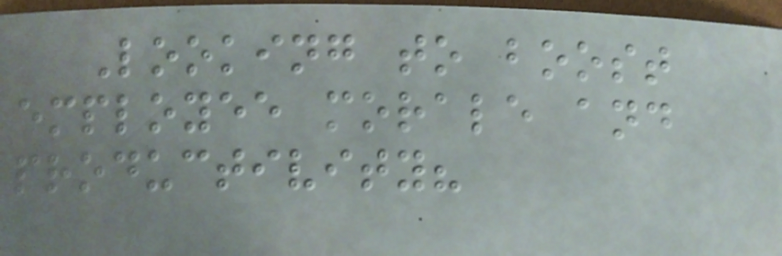Looking to boost
employee morale and
productivity?
